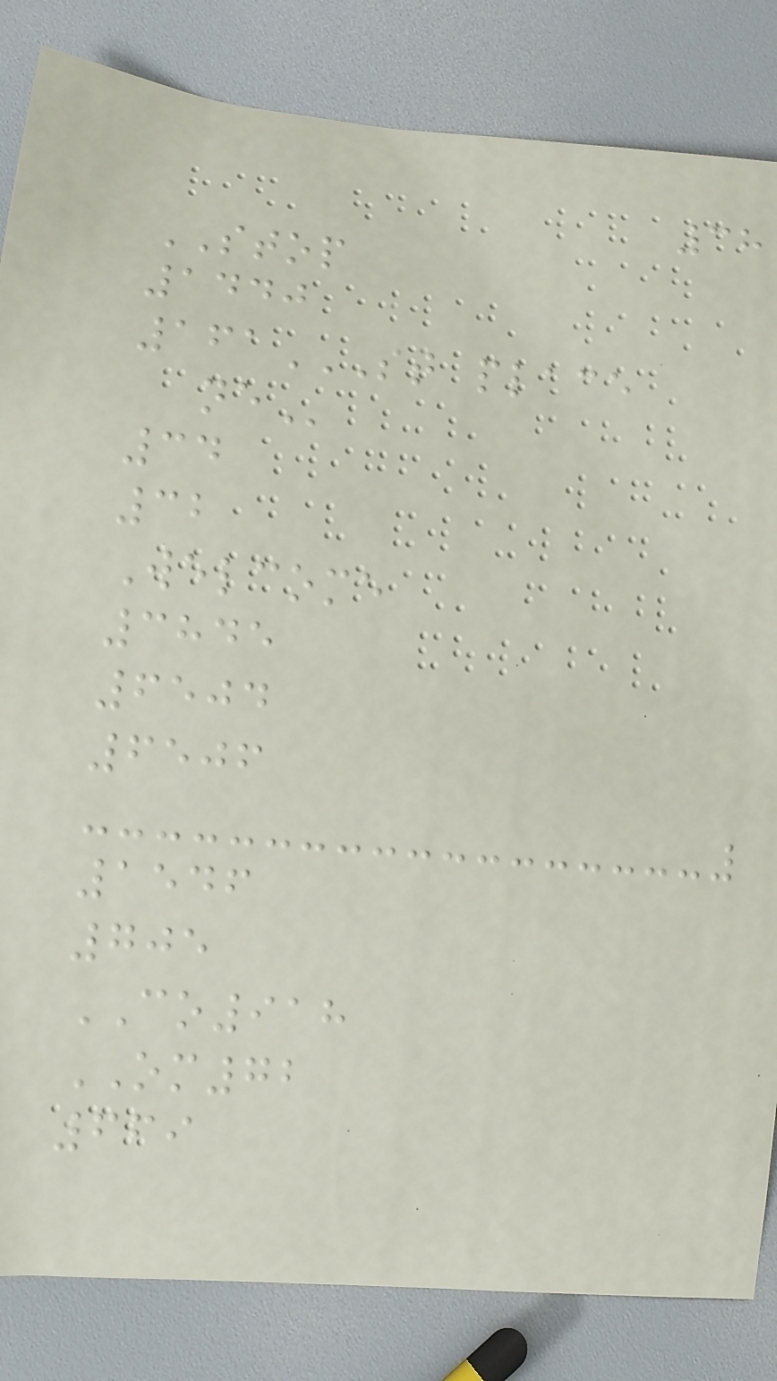38
STOP
1440
161ST PLACE
NE
34
32
Welcome
3845
6504
6506
1546
705
CO918
OM72
669
